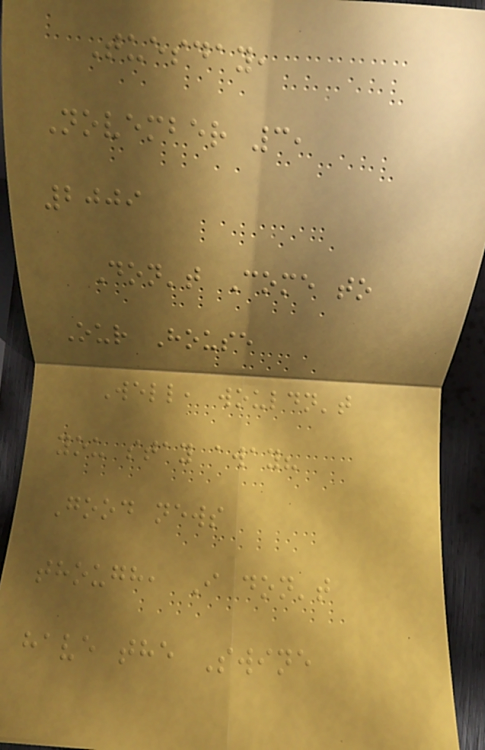Tuesday,
November 3,
2009
Don't Come to
Our House
Well, wouldn't
you stay away?
Good news
though, I don't
have the Swine
